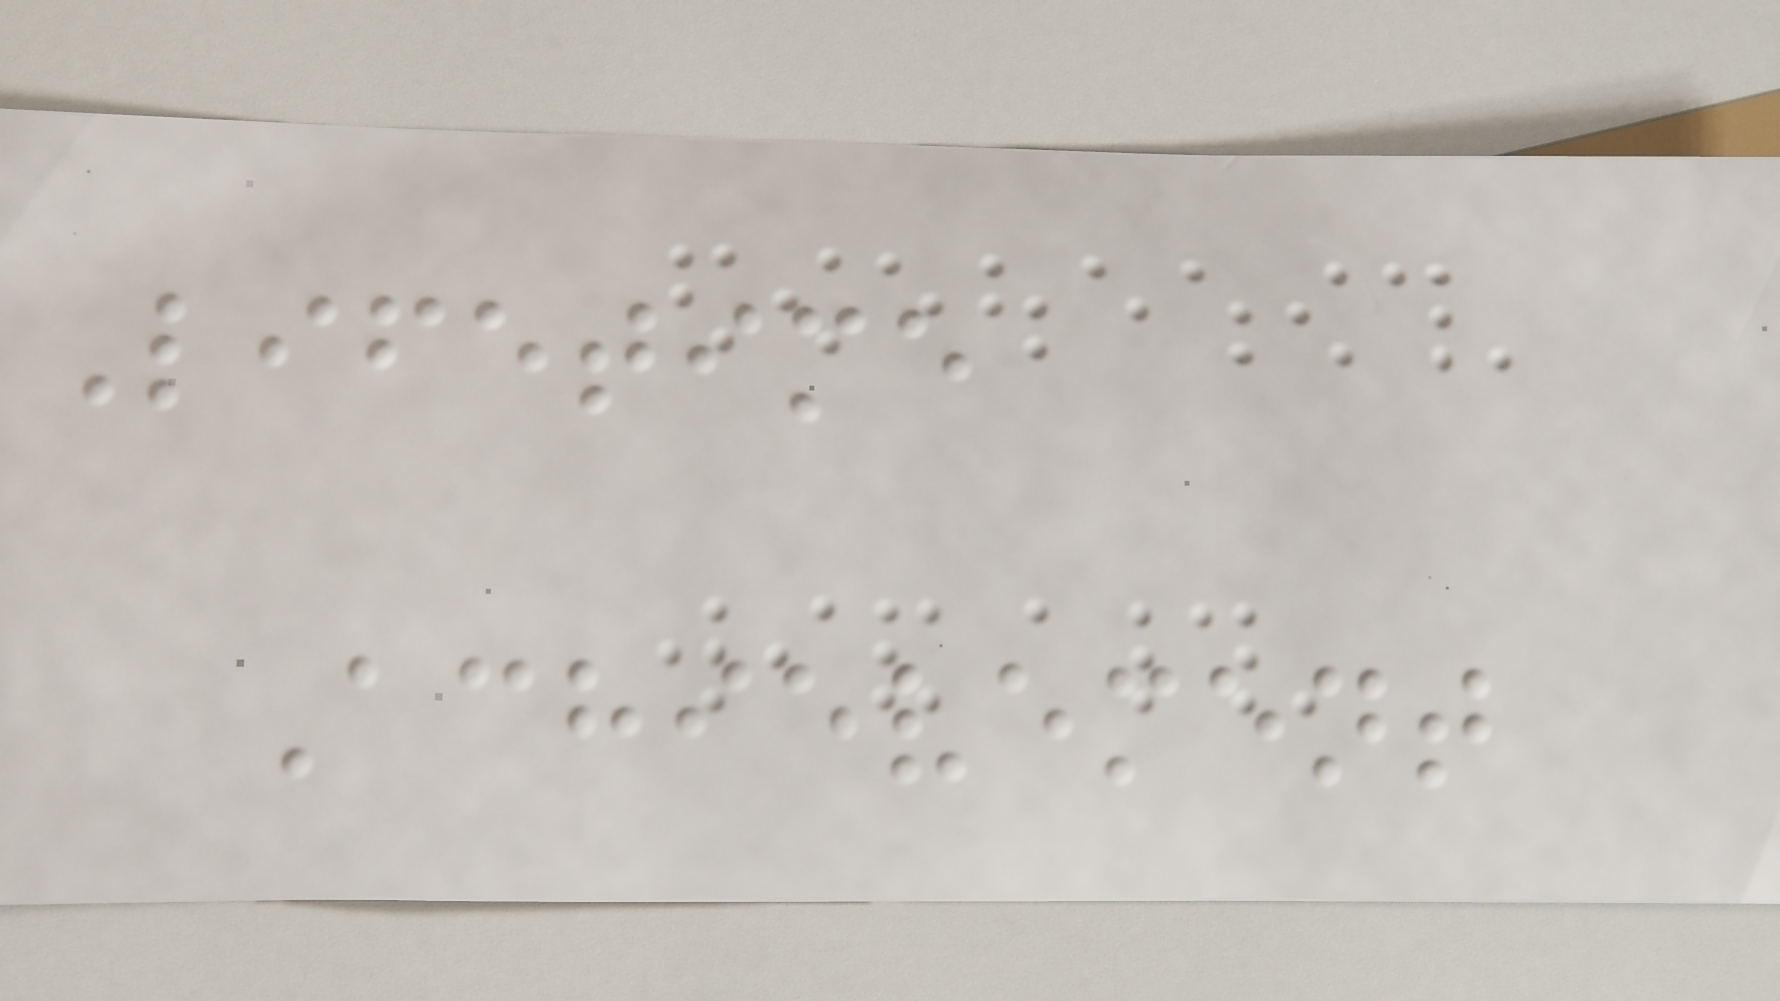Lifetime
Achievement
